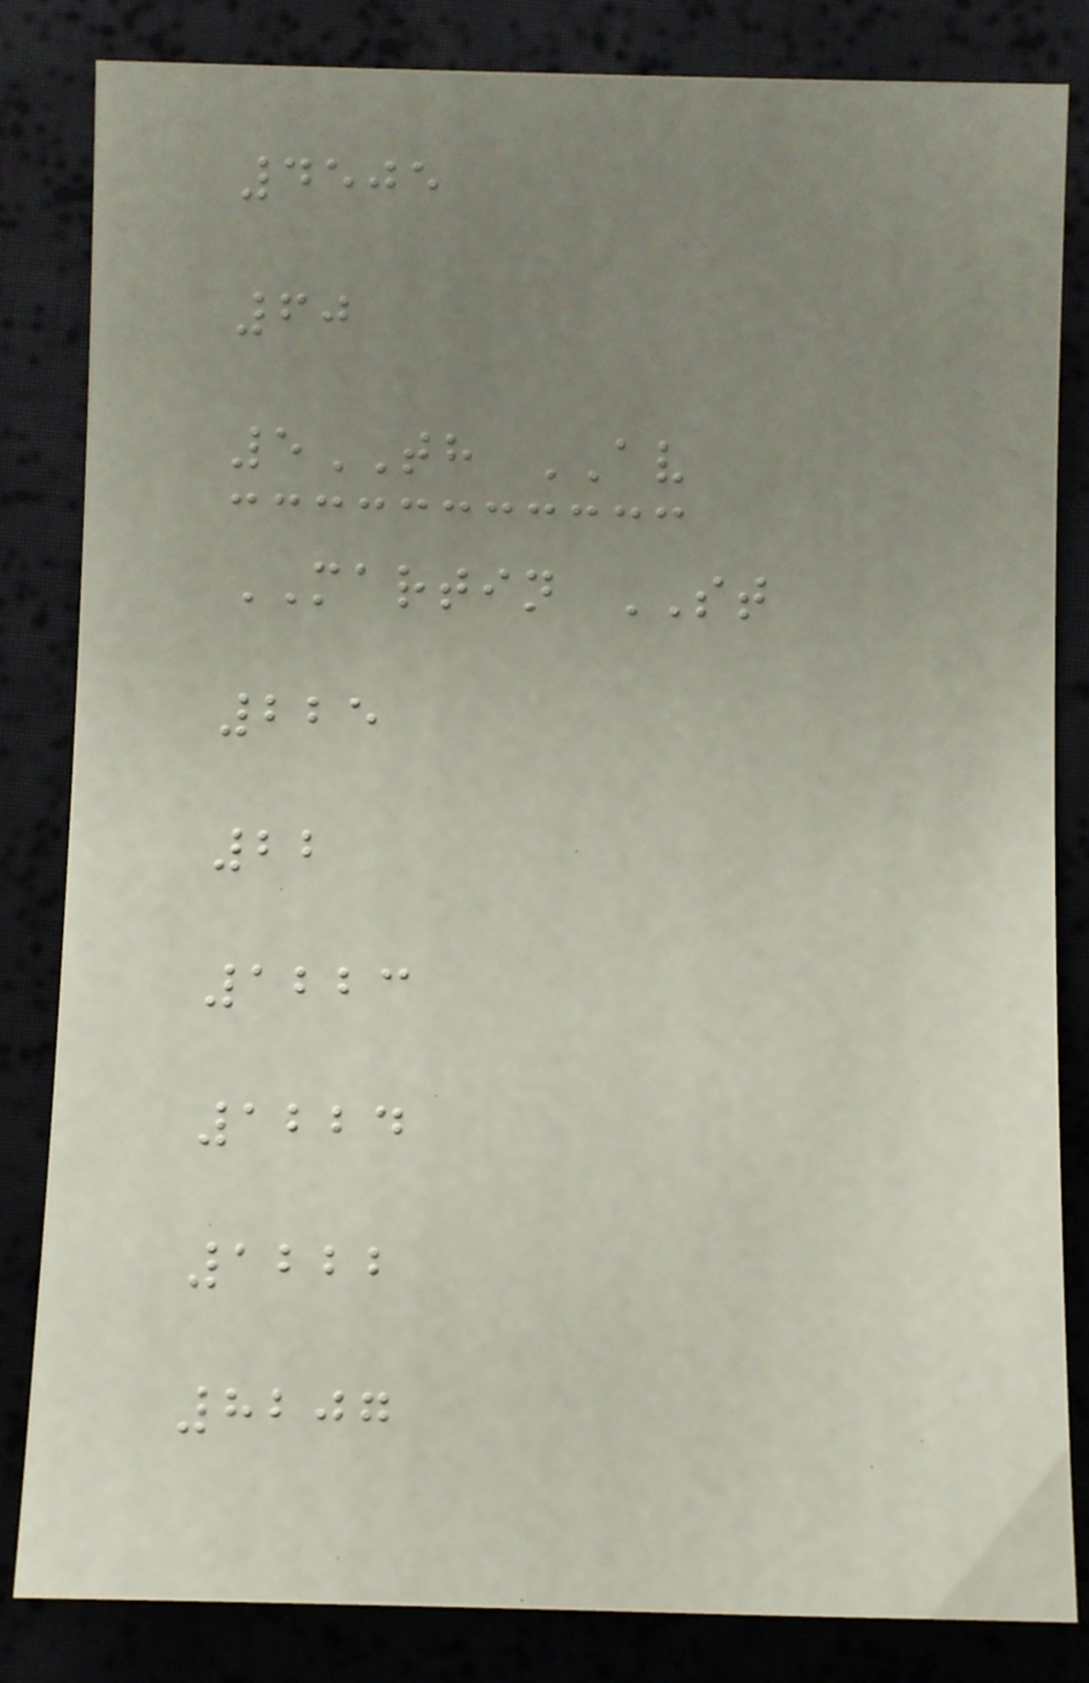4505
60
5TH AV
MARTIN ST
225
22
1223
1224
1222
8207
